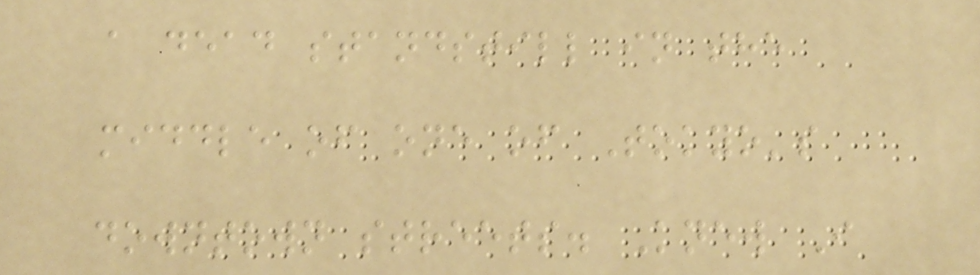a dead standstill in the
middle of one of Tokyo's
downtown streets. Knew I
